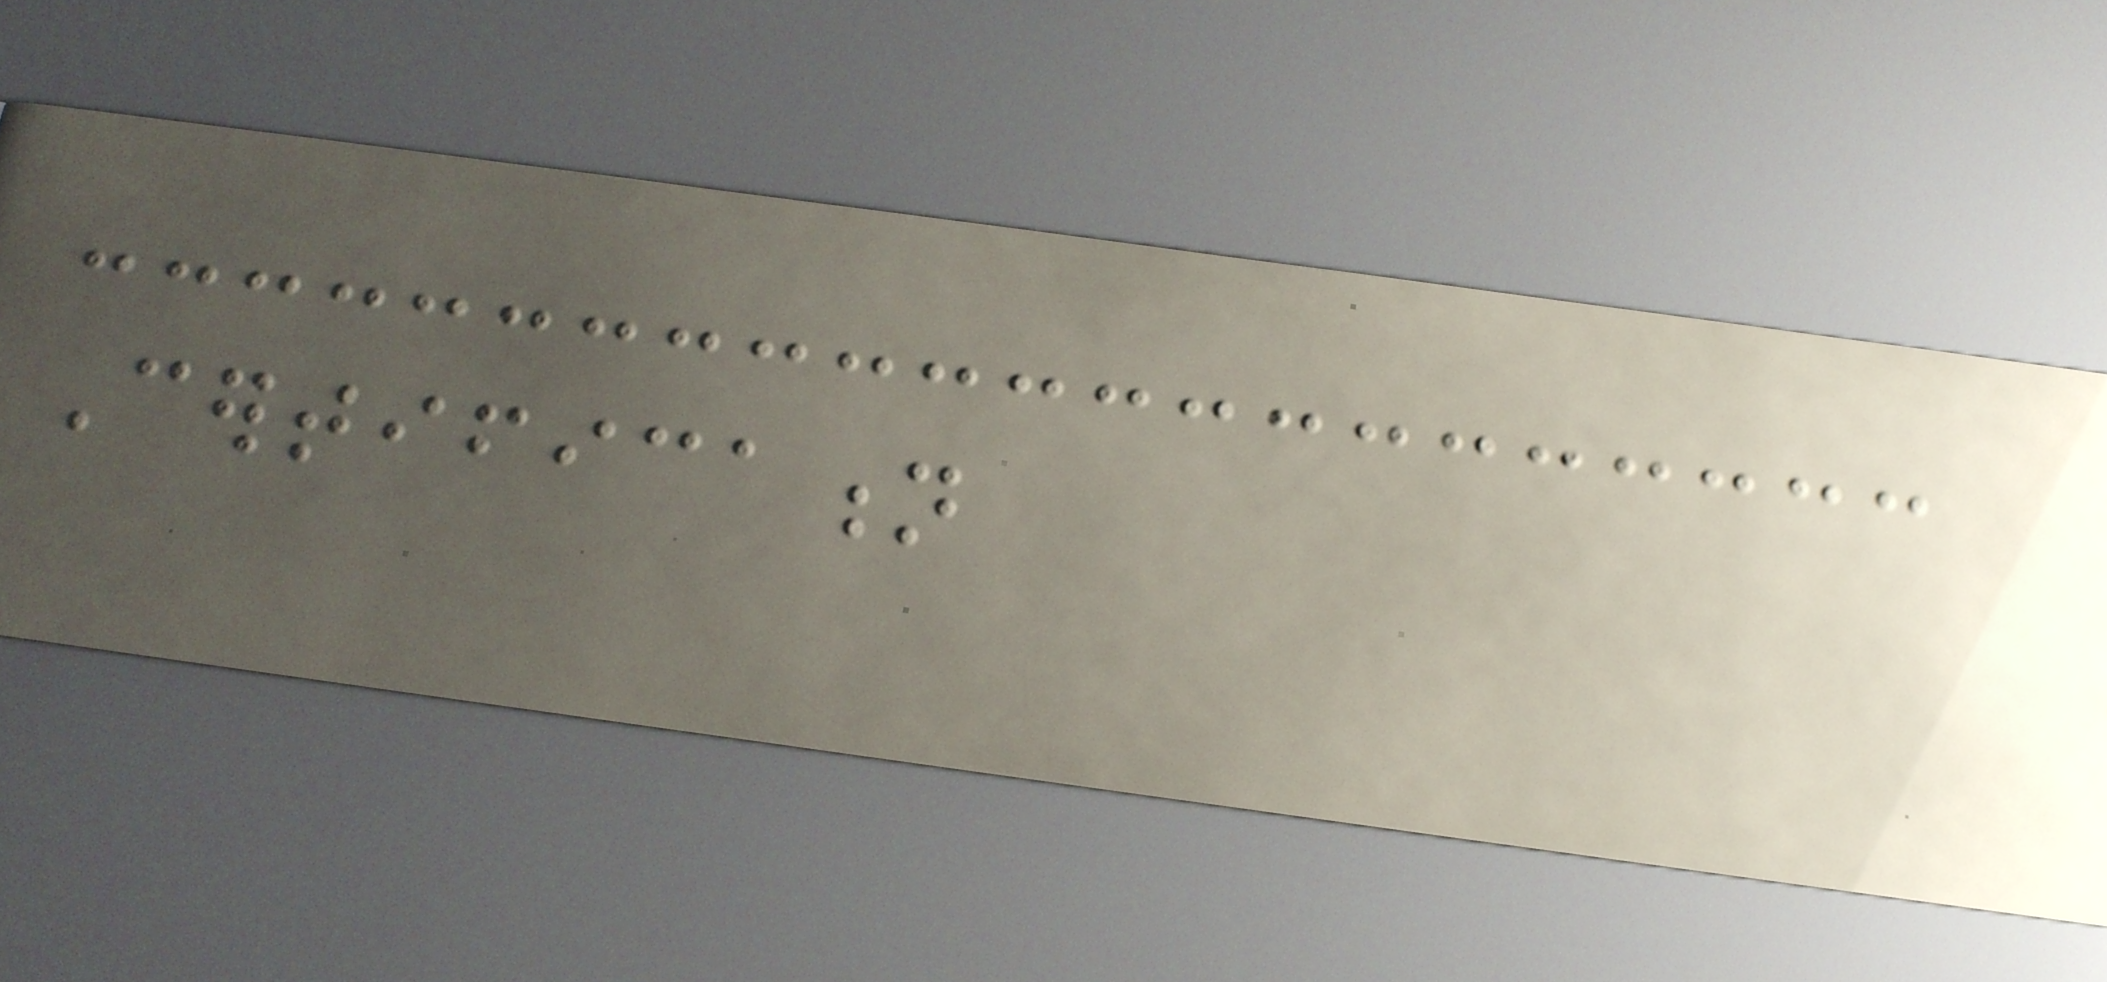Certification
